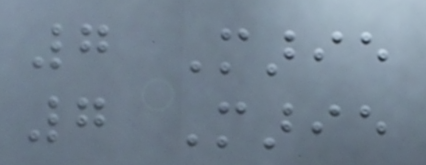7 Marie
7 Marie
